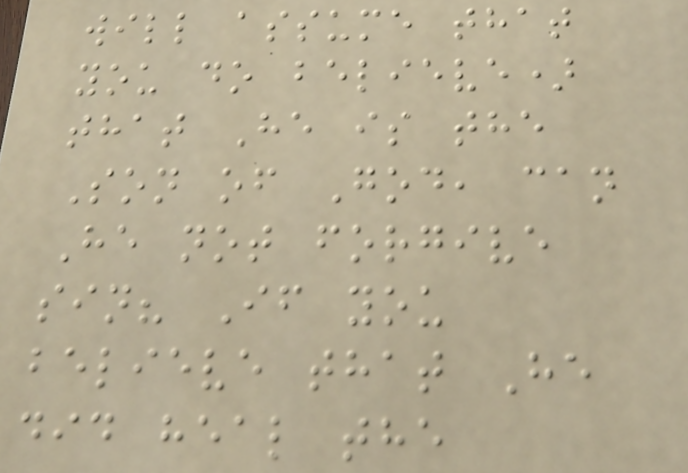will assume that
you do believe)
that He is the
Son of God, can
He not forgive
sin? If you
believe that He
did heal the
